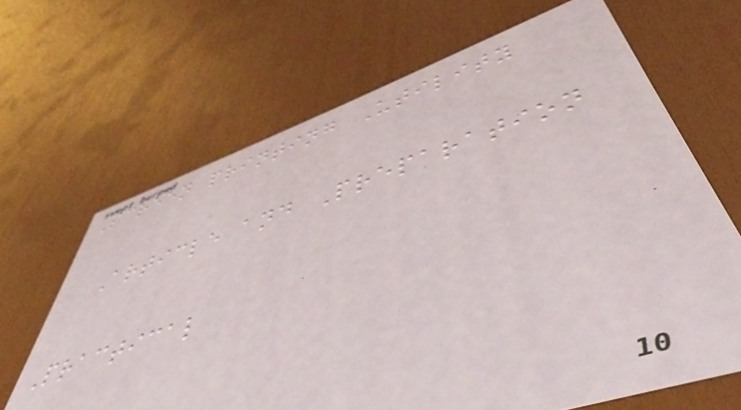Screen printing Utility
Article and Preparation
Practical
